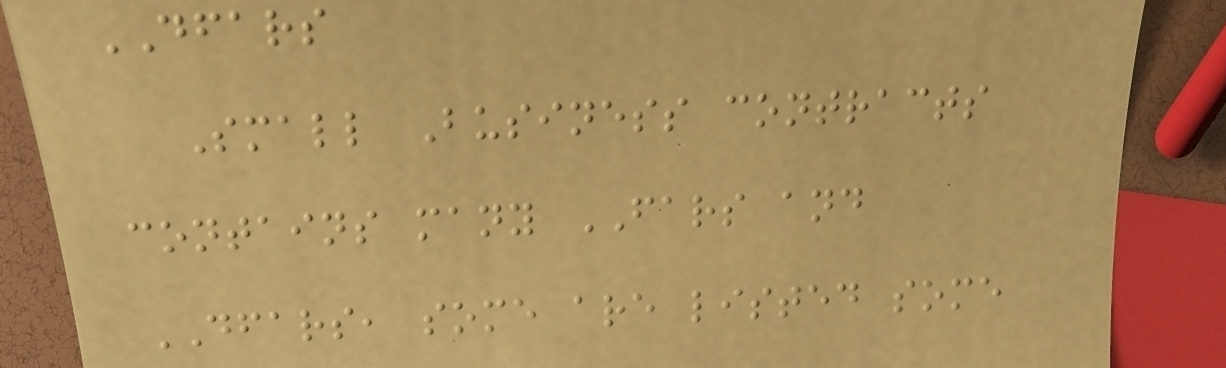DFARS
Small Business contracts
contains many FARS and
DFARS, some are listed some
